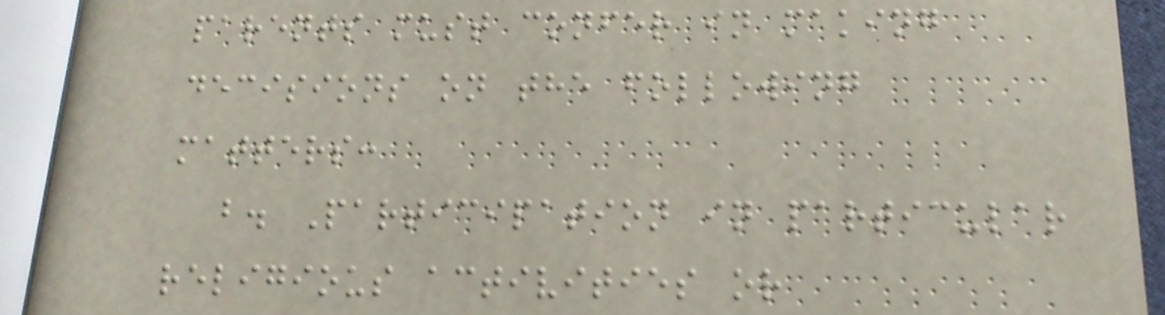parents must confer in making
decisions on the following
matters:
b. Participation in particular
religious activities or
